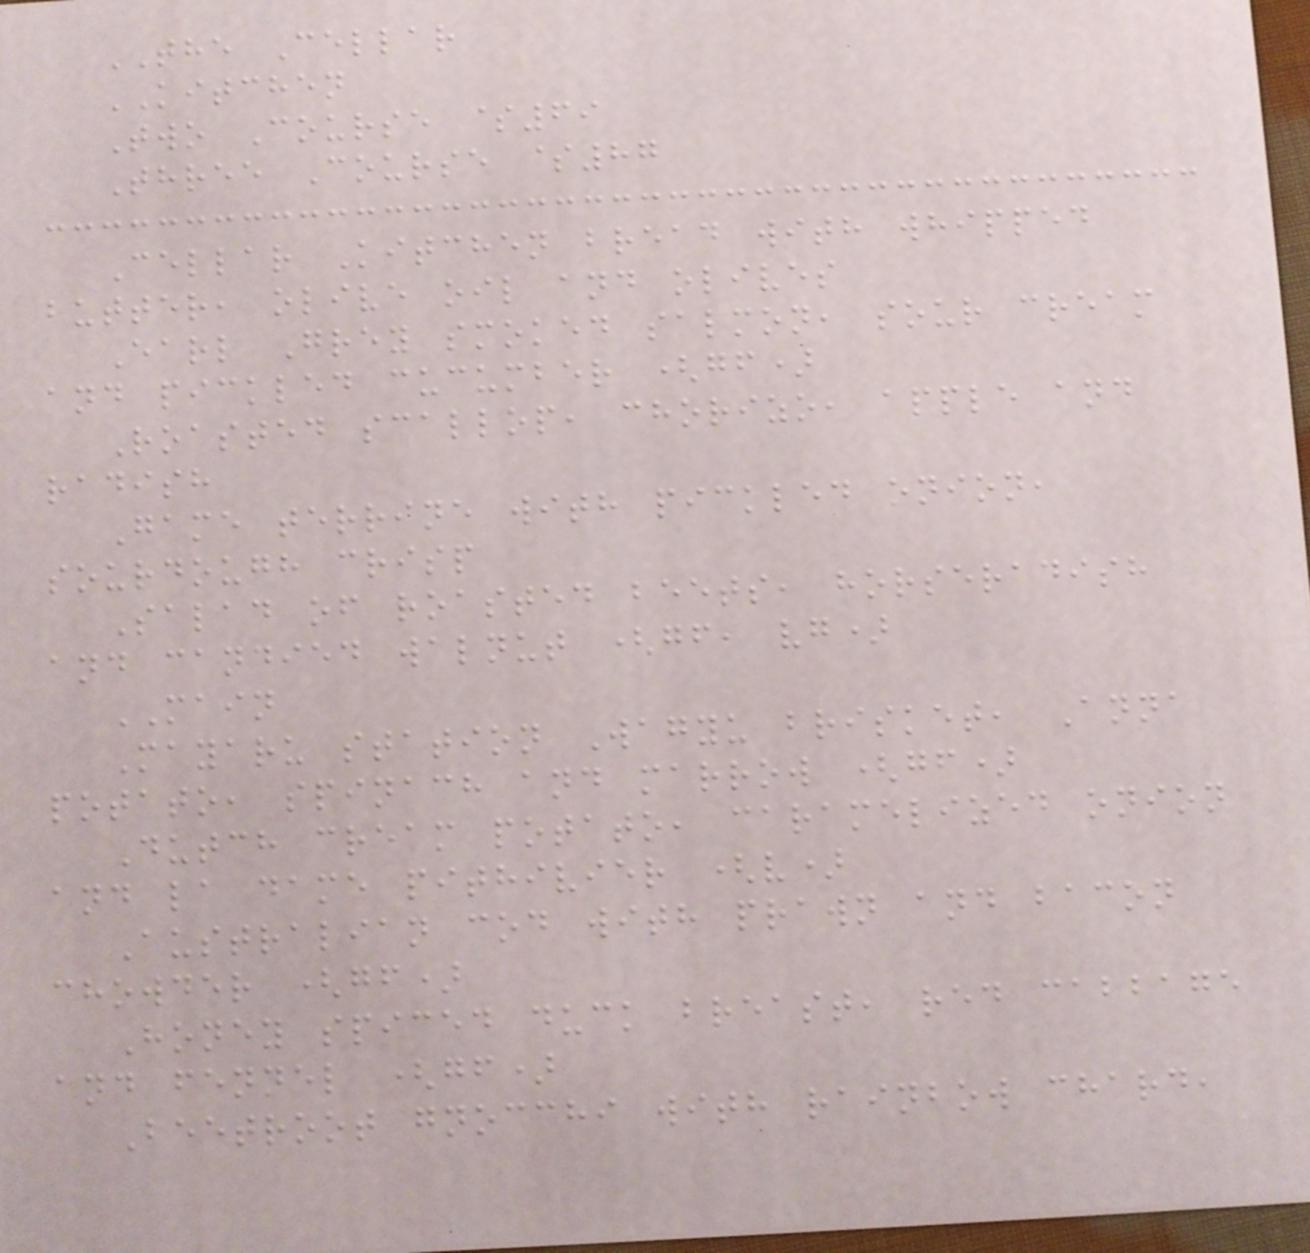THE Cellar
KITCHEN
Two Course $69
Three Course $87
Cellar Kitchen bread with whipped
butter, olive oil and olives
Earl Grey smoked salmon, sour cream
and pickled cucumber (gf)
Roasted scallop, chorizo, apple and
radish
Game terrine with pickled onion,
sourdough crisp
Salad of roasted beets, horseradish
and candied walnut (gf, vg)
MAIN
Mayaru station Wagyu brisket, Anna
potato, spinach and marrow (gf)
Dutch cream potato, caramelized onion
and la dame pithivier (v)
Australian cod with prawn and bacon
chowder (gf)
Honey spiced duck breast, red cabbage
and fennel (gf)
Beetroot gnocchi with rainbow chard,
